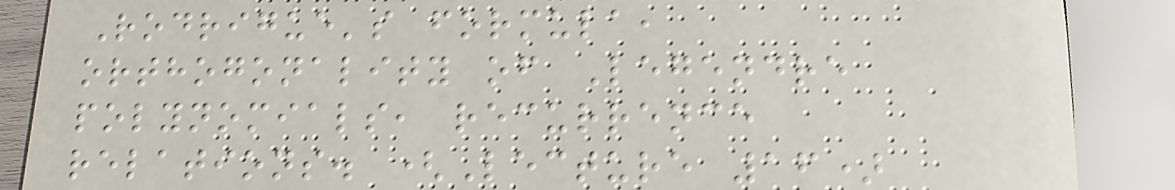Rodrigue's formula,
orthogonality of Legendre
polynomials, recurrence
relations. (Lecture 16)
